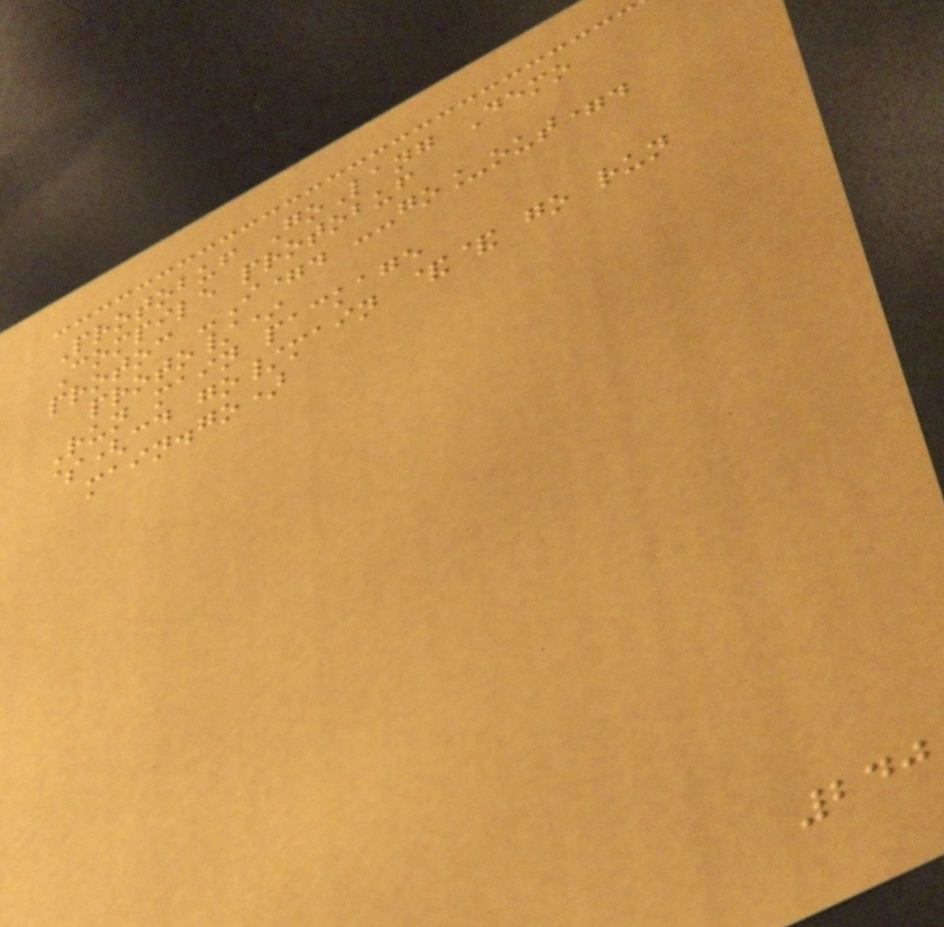Protobuf GoLang Demo
Compile protobuf
protoc -I=. --go_out=.
proto/*
Run main package
$(cd go/main && go run
main.go)
240
